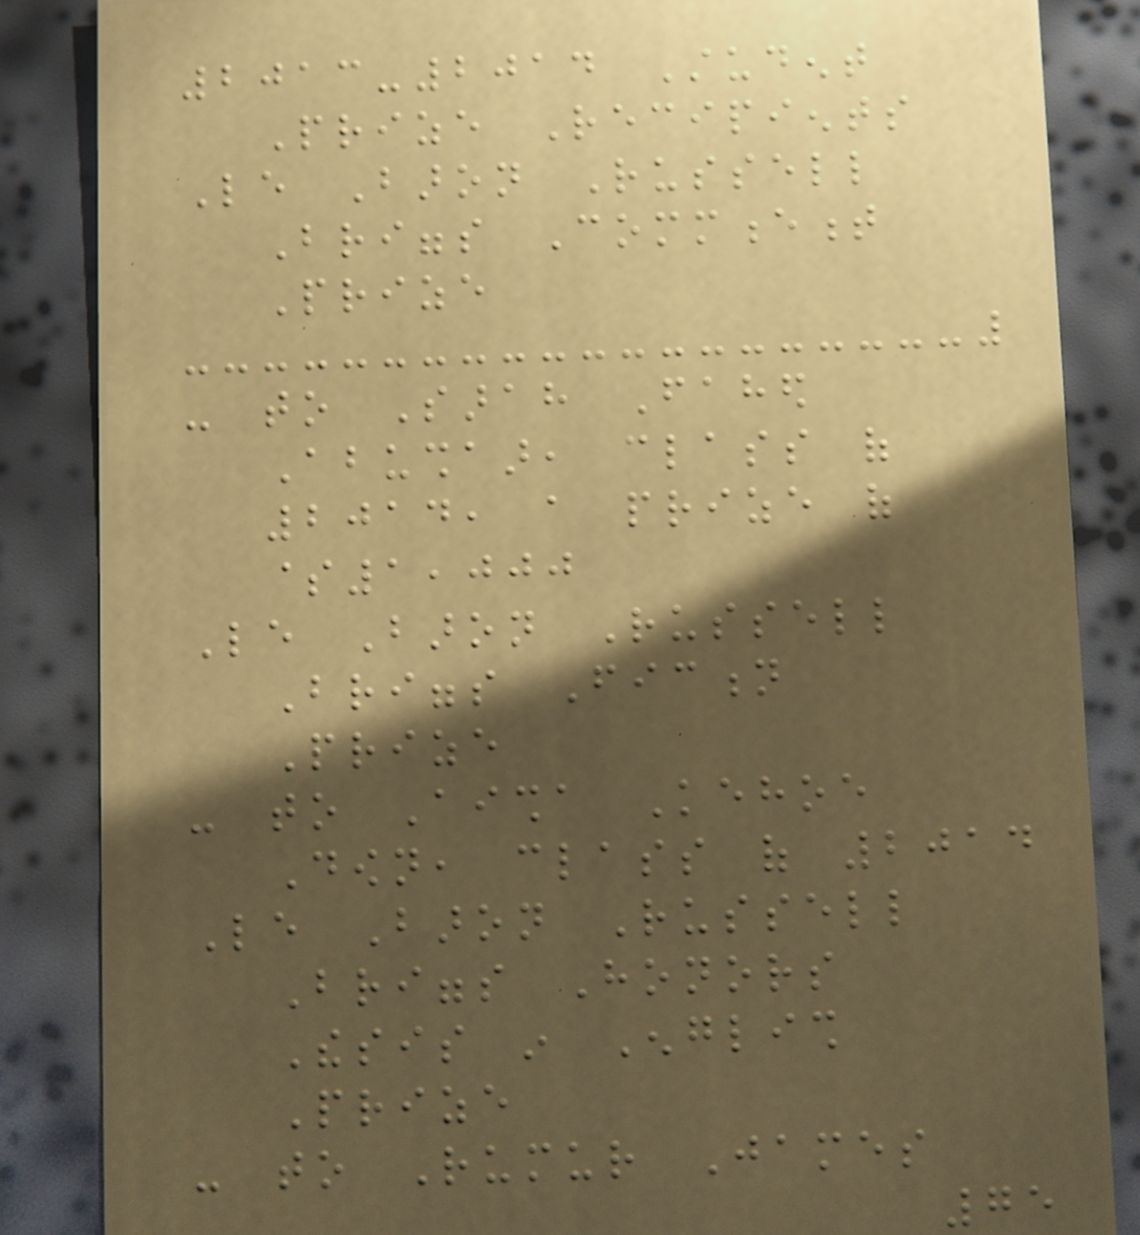2013-2014 Student
Prize Recipients
Le Baron Russell
Briggs Commencement
Prize
- to Sarah Fahed
Abushaar, class of
2014, a prize of
$1,000
Le Baron Russell
Briggs Fiction
Prize
- to Aisha Kehoe
Down, class of 2014
Le Baron Russell
Briggs Honors
Thesis in English
Prize
- to Rumur James
75
